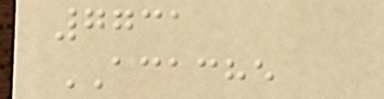7731
ACACHE
